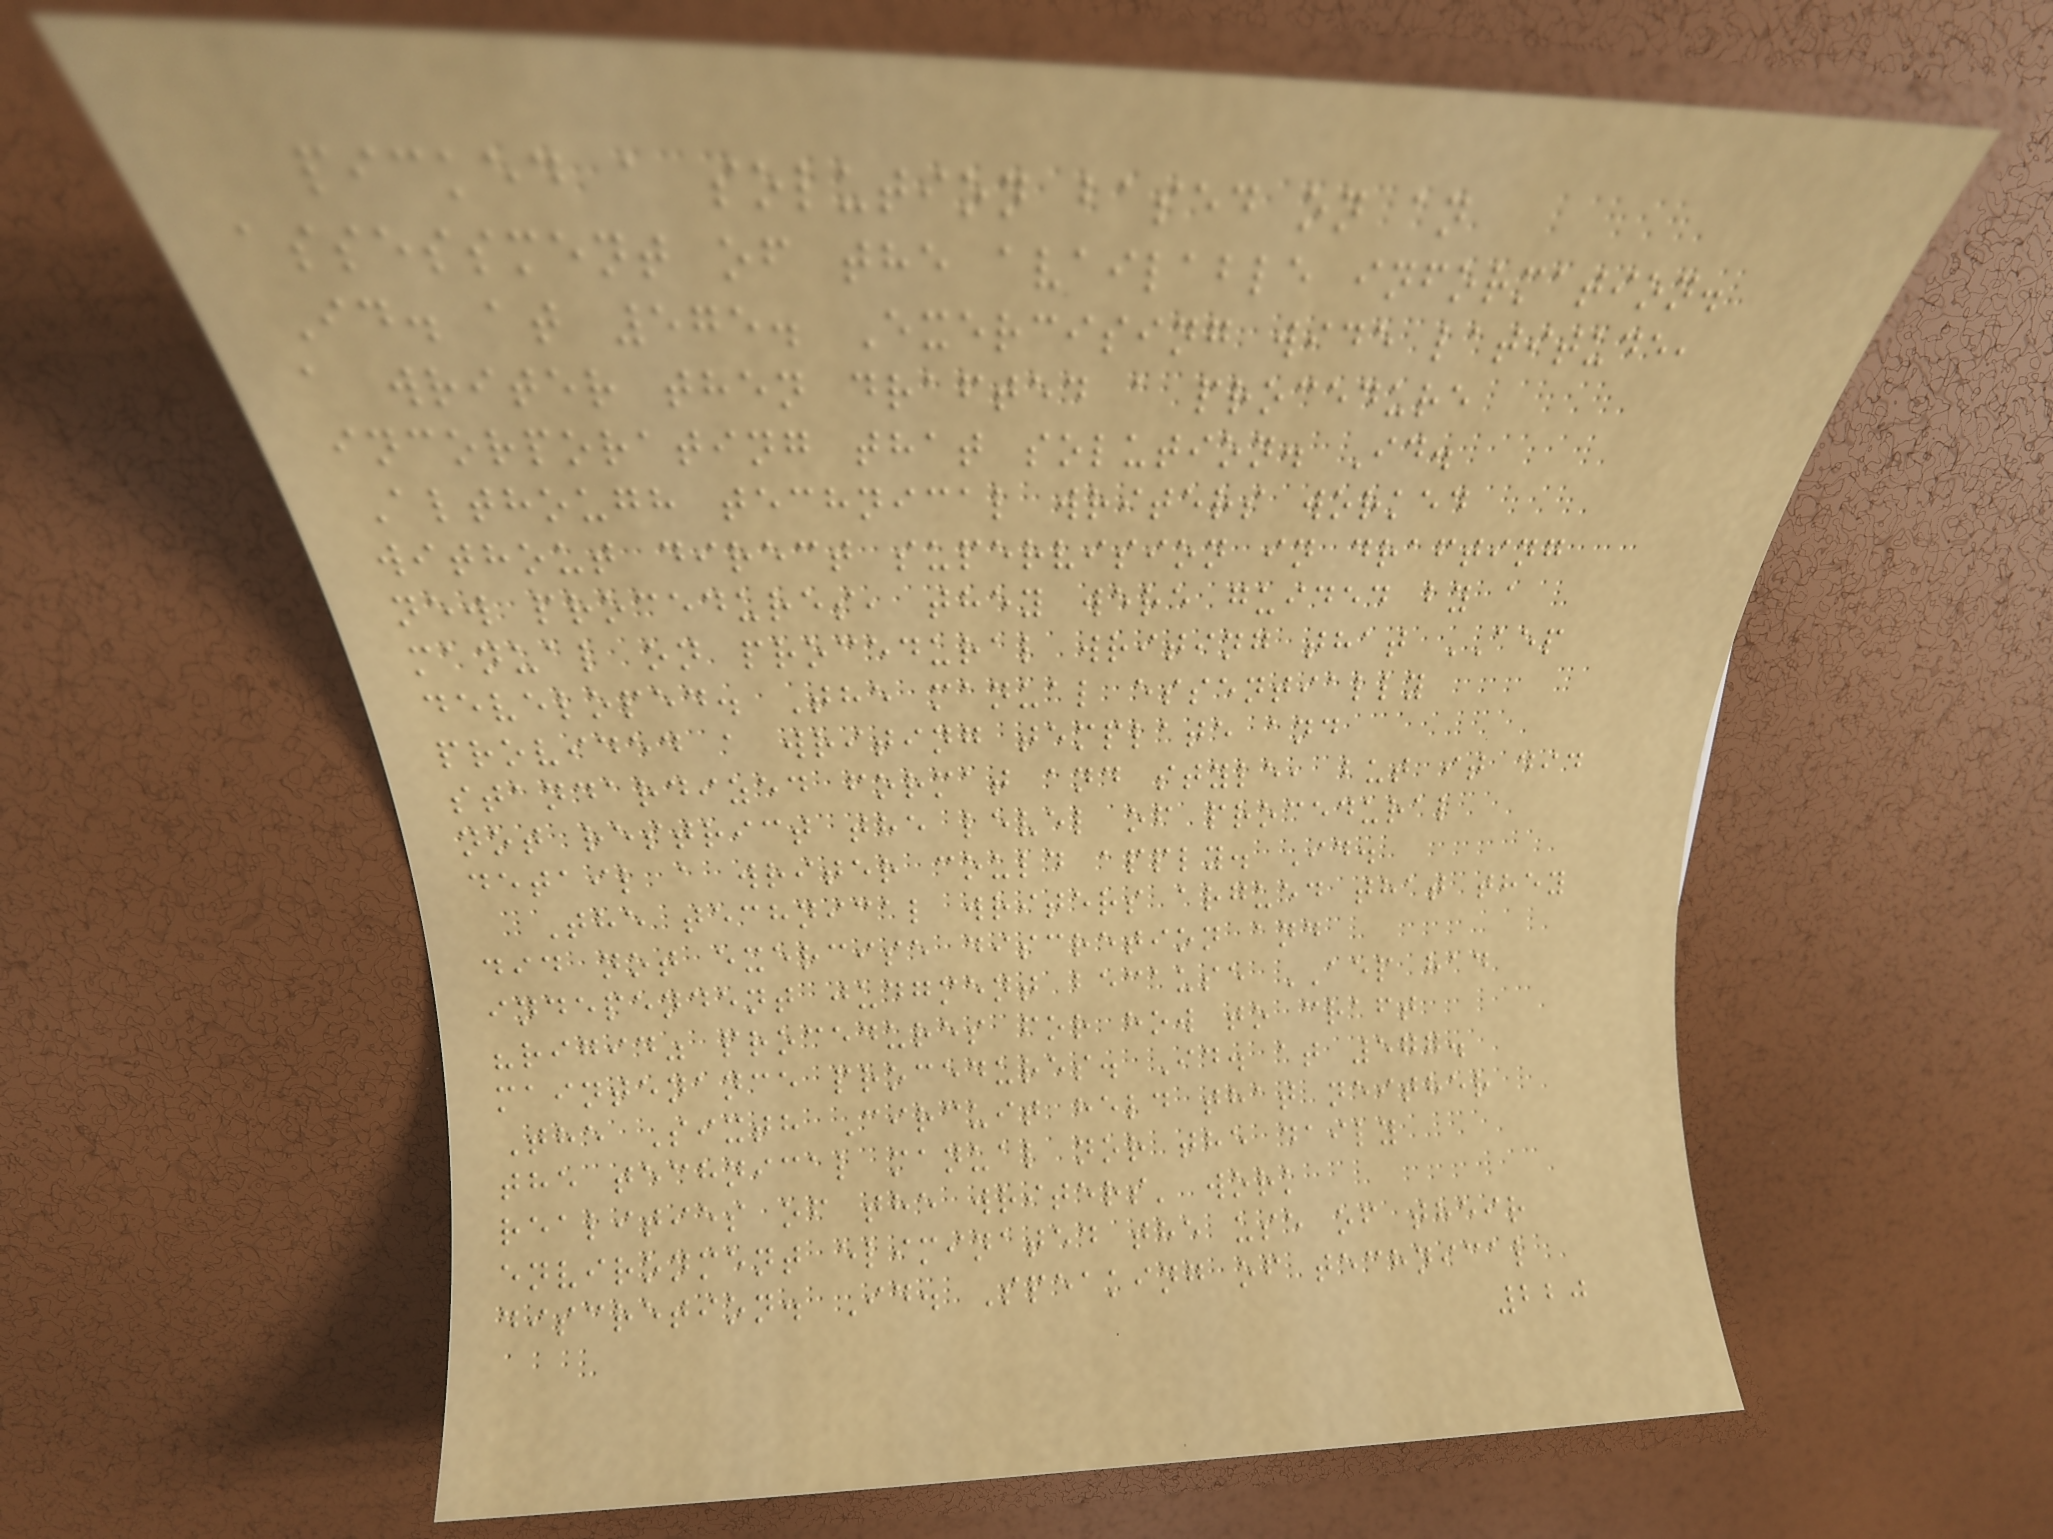picked a solution based on an
assessment of the available information.
Id. at 575. Exercising wide latitude,
a writer then drafted a procedure
incorporating that solution. Id.
Although technical writers worked
without direct supervision in drafting
new procedures, they were guided by a
manual on procedural writing that AEP
developed. The manual essentially
provided a writing template and
standardized format and style, but it did
not restrict the level of procedural
detail a writer could apply. Id.
The technical writers argued that they
did not exercise discretion and
independent judgment because AEP had
"rigid" procedures for how to craft
maintenance procedures. Id. at 577.
The Sixth Circuit held that neither
the technical manual nor the daily
realities of the writers' work
environment eliminated the use of their
discretion. Id. Speaking of technical
220
